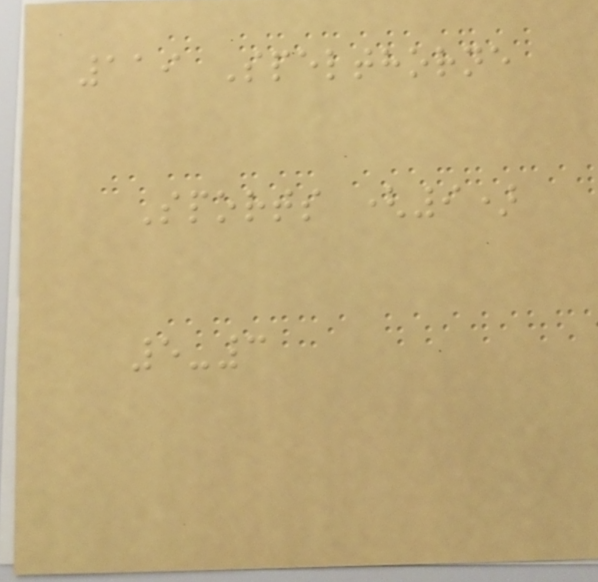119 Spelthorne
Sports (9)
5-3
